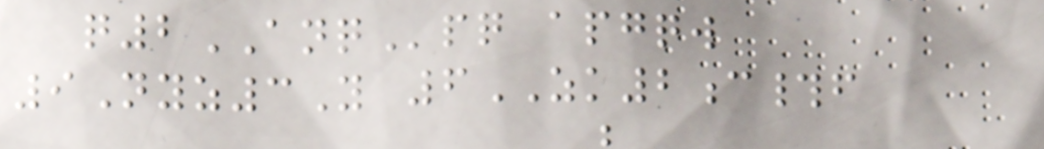q2ANQpq apgqw
9Nyz3Y 6ZK2c#f
